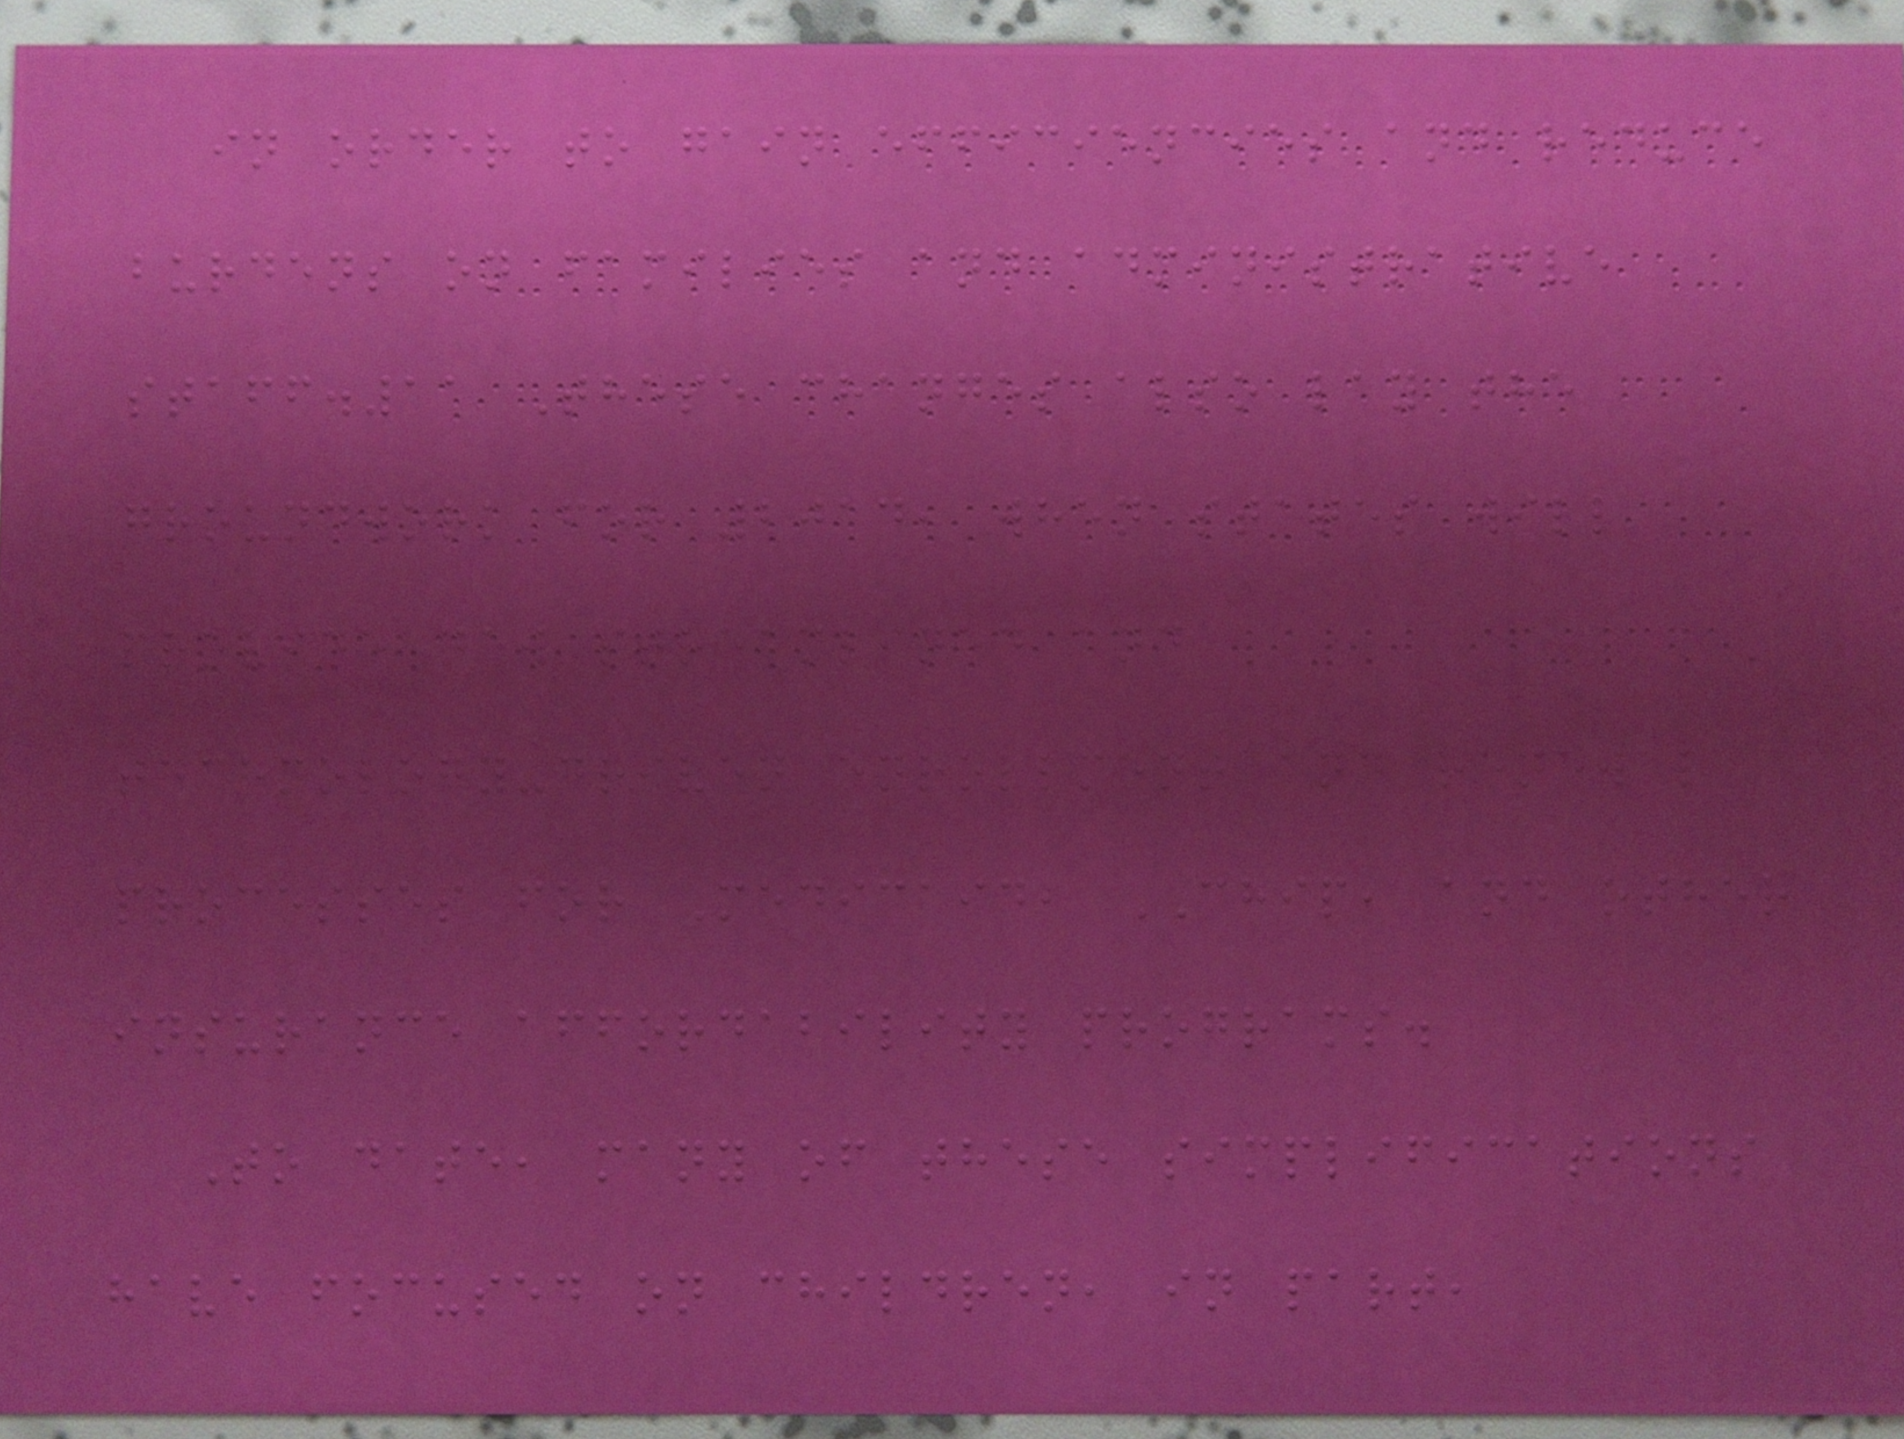in order to gain efficiencies and reduce
burdens on families and administrative
staff.11 These changes also lay the
groundwork for 2014, when states will
provide new streamlined and
technology-driven enrollment and renewal
processes for Medicaid, CHIP, and other
insurance affordability programs.
To date, many of these simplifications
have focused on children, in part,
